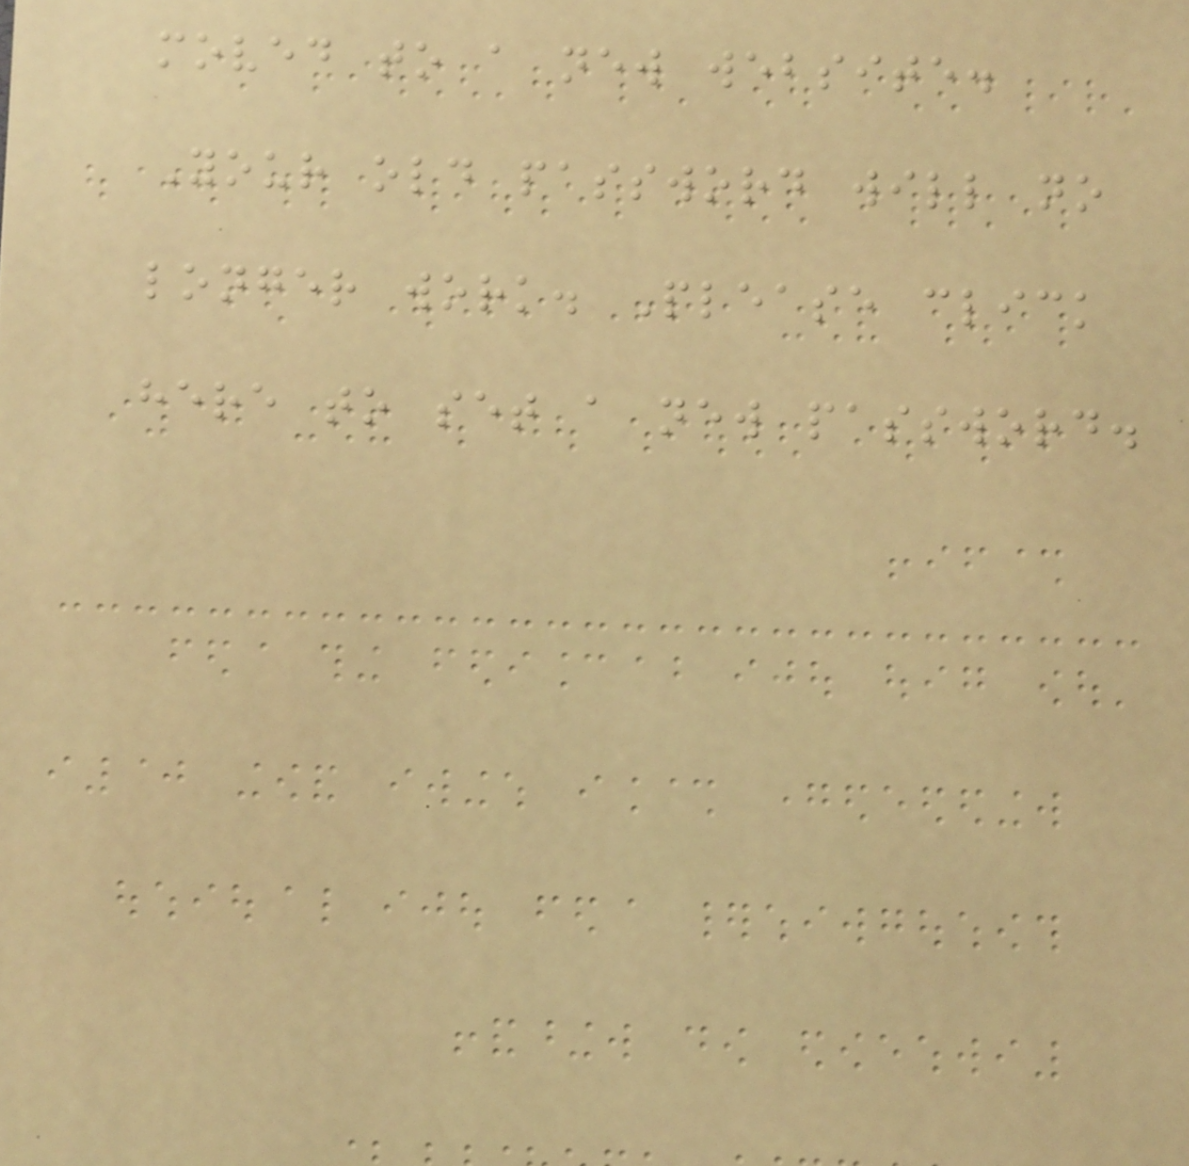moved to a new website.
Your old password will no
longer work. Please click
here to set a new password.
